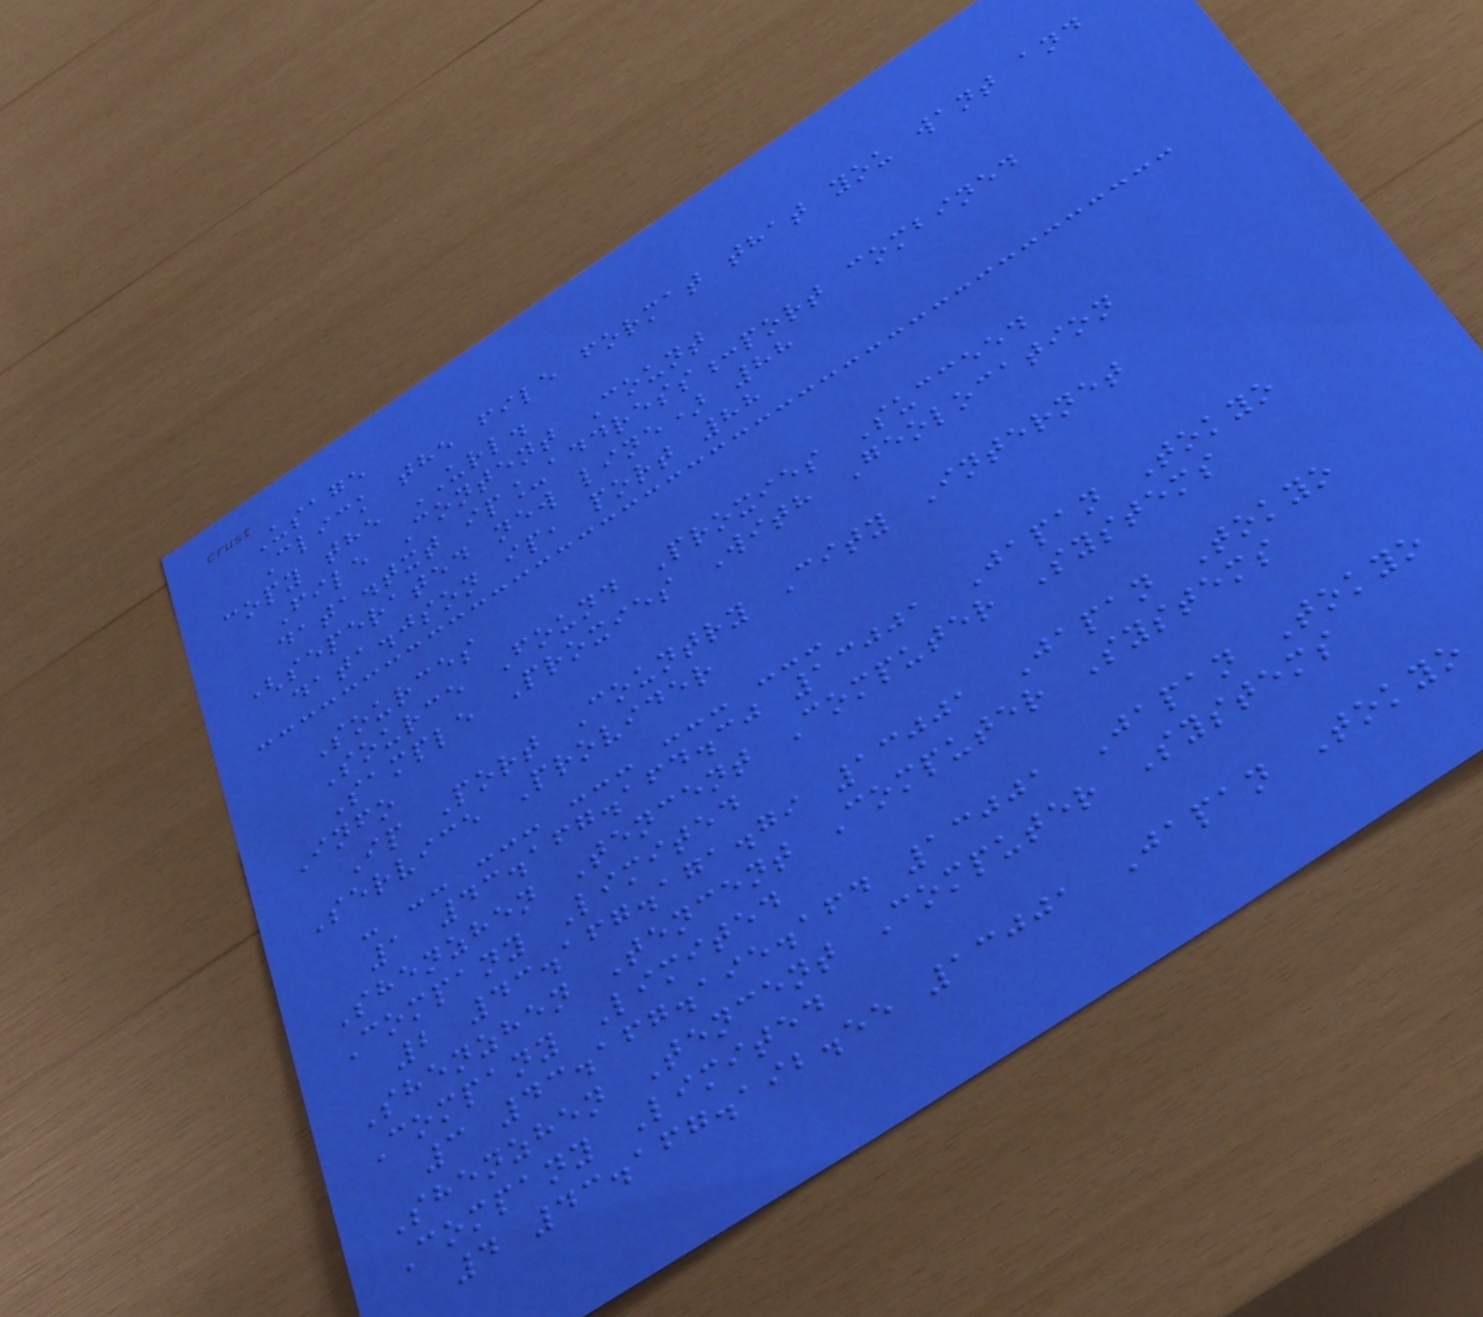Usage
Click the file format that you want and
copy the URL.
File Content Count
data.txt ip_address:port combined
(seperated new line) 88
data.json ip, port 88
Sources
Source Found Proxies Succeed
Sample Proxies With Geolocation
Info
Ip Port Country City Internet
Service Provider
- -- --- --- --- ---
1 43.167.164.30 13001 Japan Tokyo
Shenzhen Tencent Computer Systems
Company Limited
2 43.167.171.79 13001 Japan Tokyo
Shenzhen Tencent Computer Systems
Company Limited
3 43.167.195.164 13001 Japan Tokyo
Shenzhen Tencent Computer Systems
Company Limited
4 43.167.192.55 13001 Japan Tokyo
